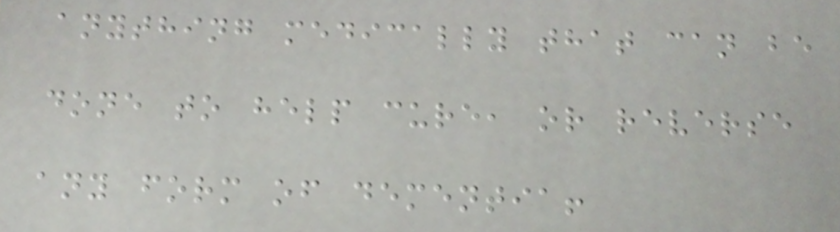anything medically that can be
done to help cure, or reverse
any form of dementia!
